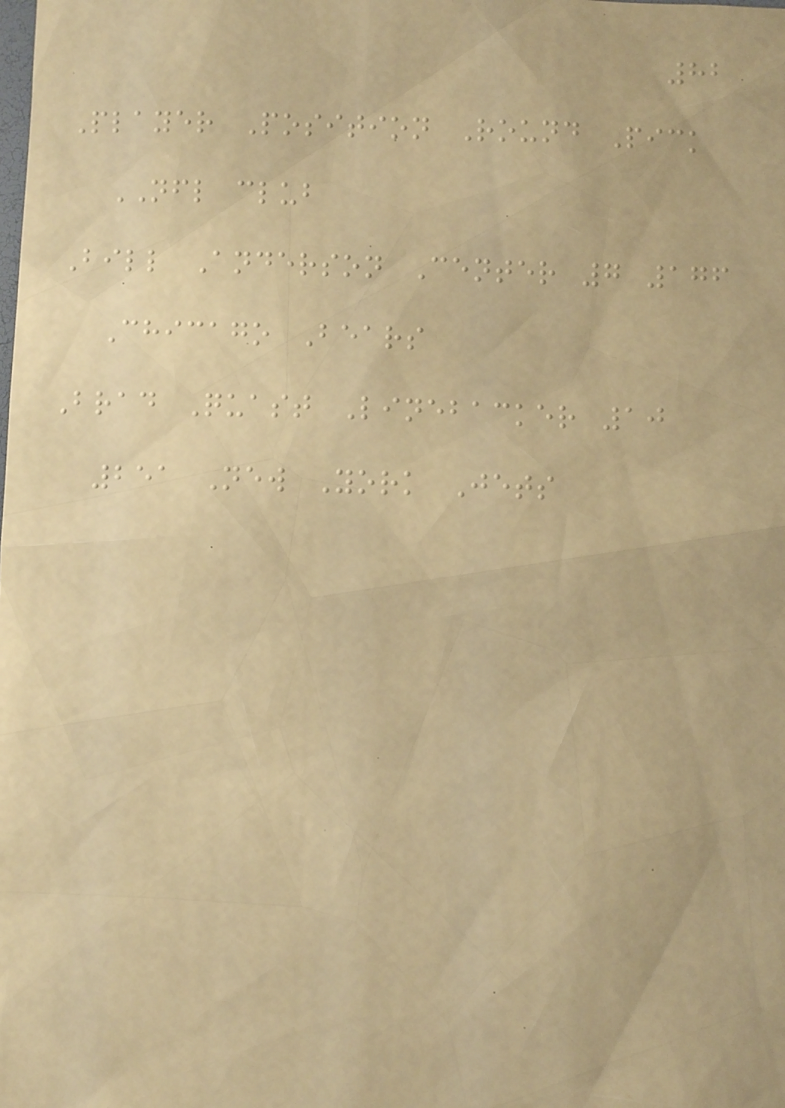82
Player Position Round Pick
NFL club
Bill Anderson Center 7 176
Chicago Bears
Brad Quast Linebacker 10
251 New York Jets
